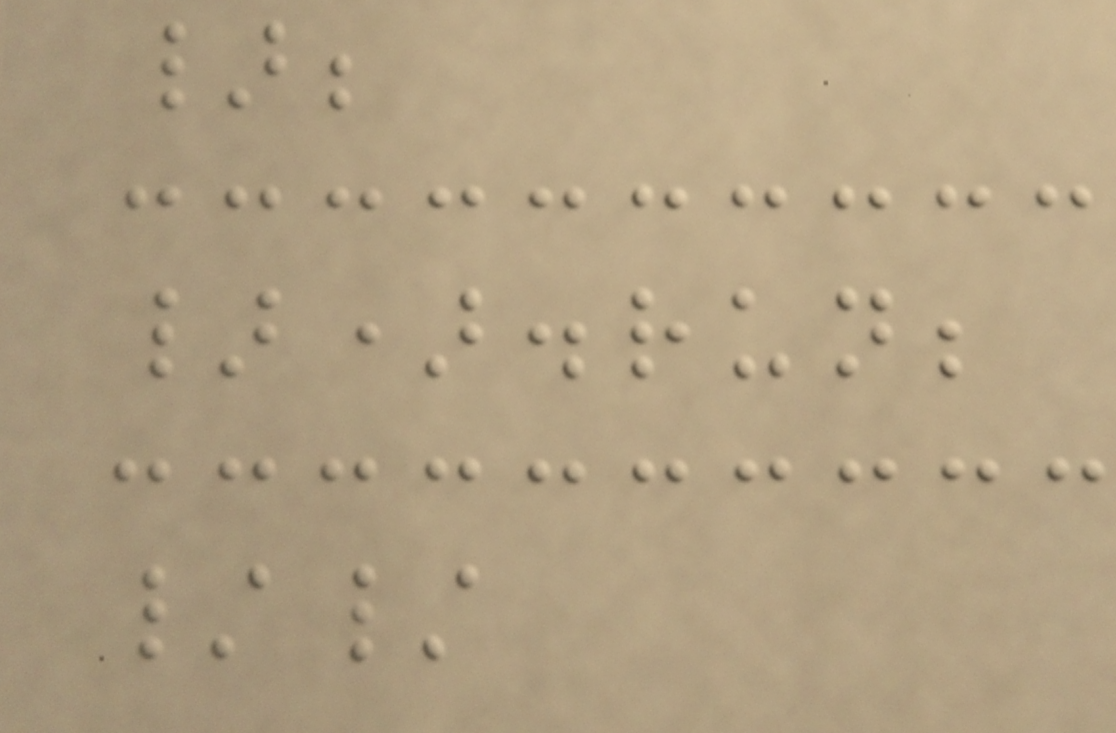};
}).run;
//
